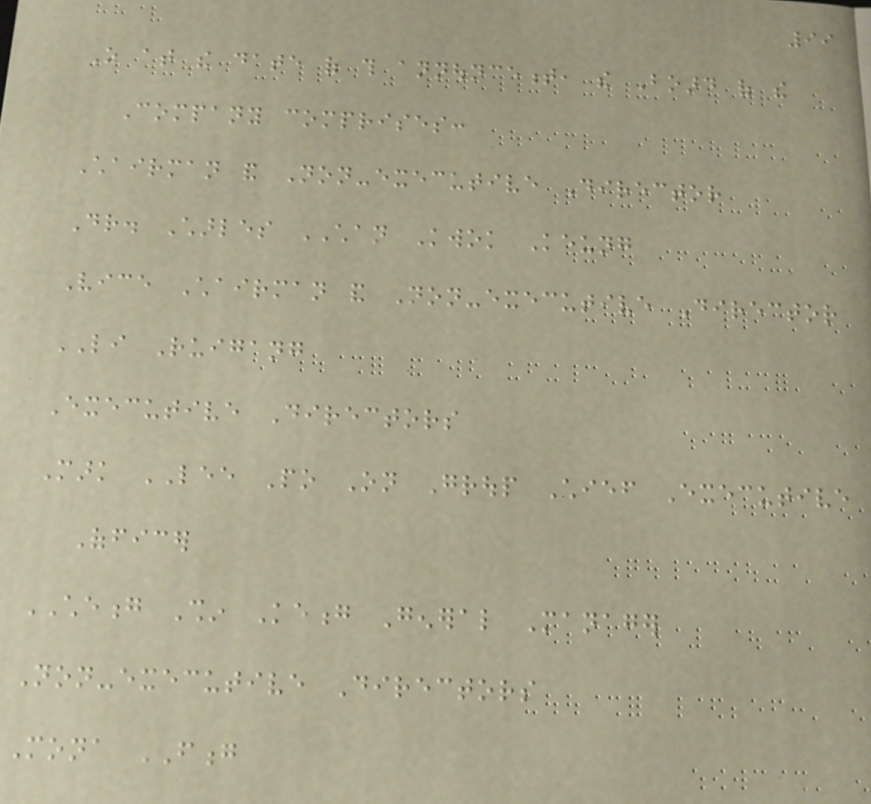99
As at the date of this announcement, the Board of the
Company comprises:
Chairman and Non-executive Director
Dr. Charles CHAN Kwok Keung
Vice Chairman and Non-executive Director
LI Ruigang
Executive Directors
Mark LEE Po On Group Chief Executive
Officer
CHEONG Shin Keong General Manager
Non-executive Directors
Mona FONG
